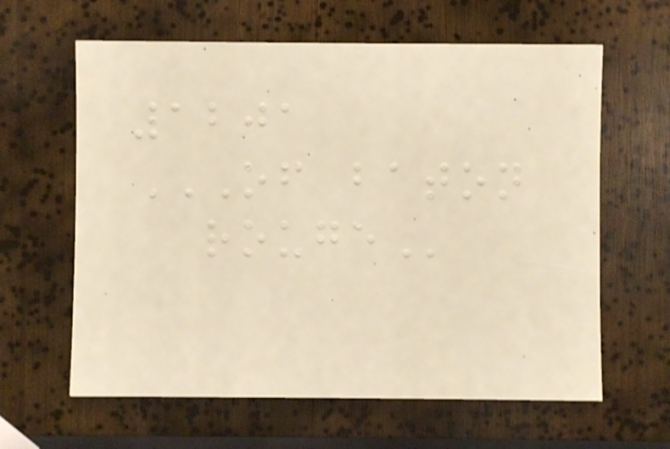1201
OF BATON
ROUGE
